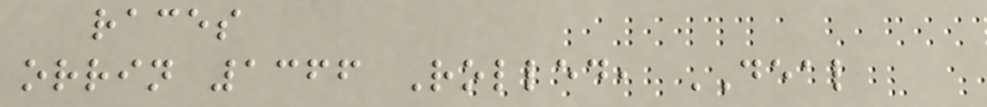races
orrin 1366 Rolled, DEAL
